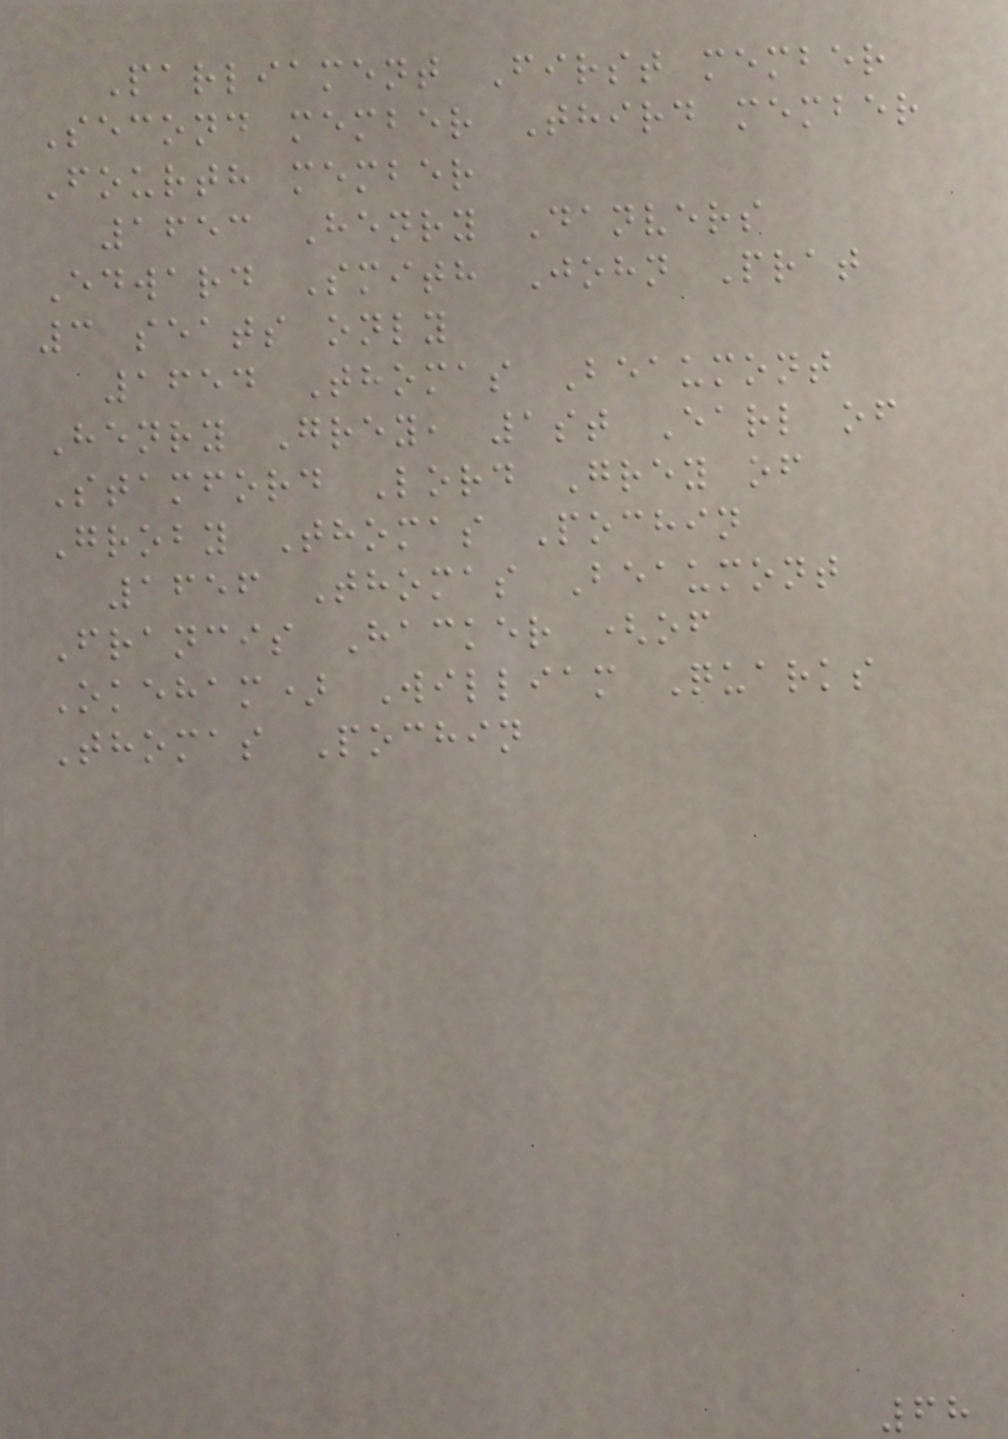Parliament First member
Second member Third member
Fourth member
1653 Henry Danvers
Edward Smith John Prat
3 seats only
1654 Thomas Beaumont
Henry Grey, 1st Earl of
Stamford Lord Grey of
Groby Thomas Pochin
1656 Thomas Beaumont
Francis Hacker (of
Okeham) William Quarks
Thomas Pochin
68
